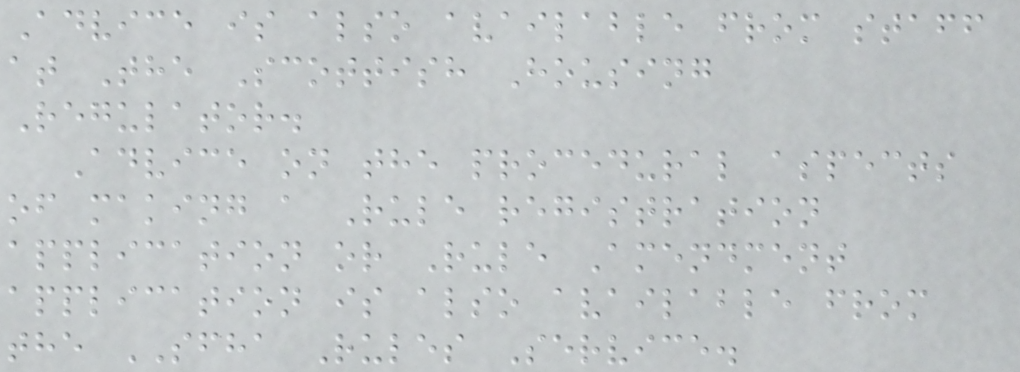Advice is also available from staff
at The Scottish Housing
Regulator.
Advice on the procedural aspects
of making a Rule registration
application or Rule Amendment
application is also available from
the SFHA Rules Service.
